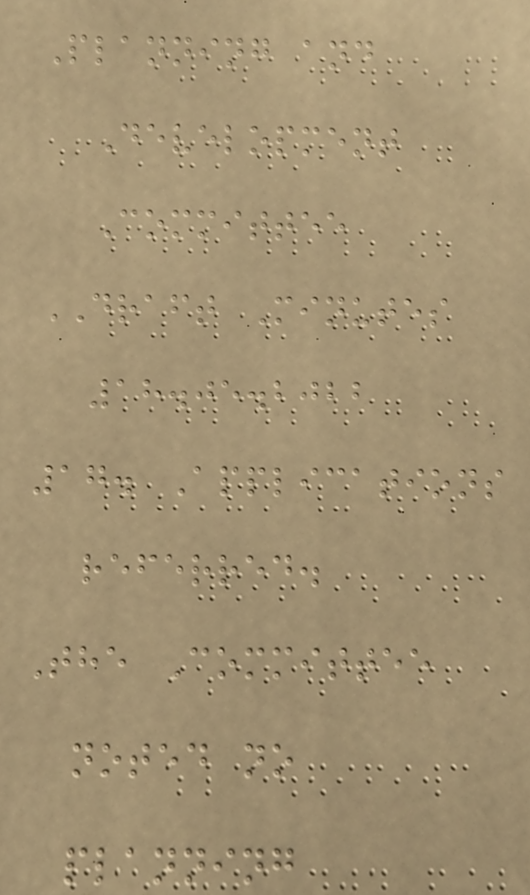Planning and
Development
Committee
DRAFT Minutes
18.05.2022
17. Applications
referred.
The Committee
noted no
planning
